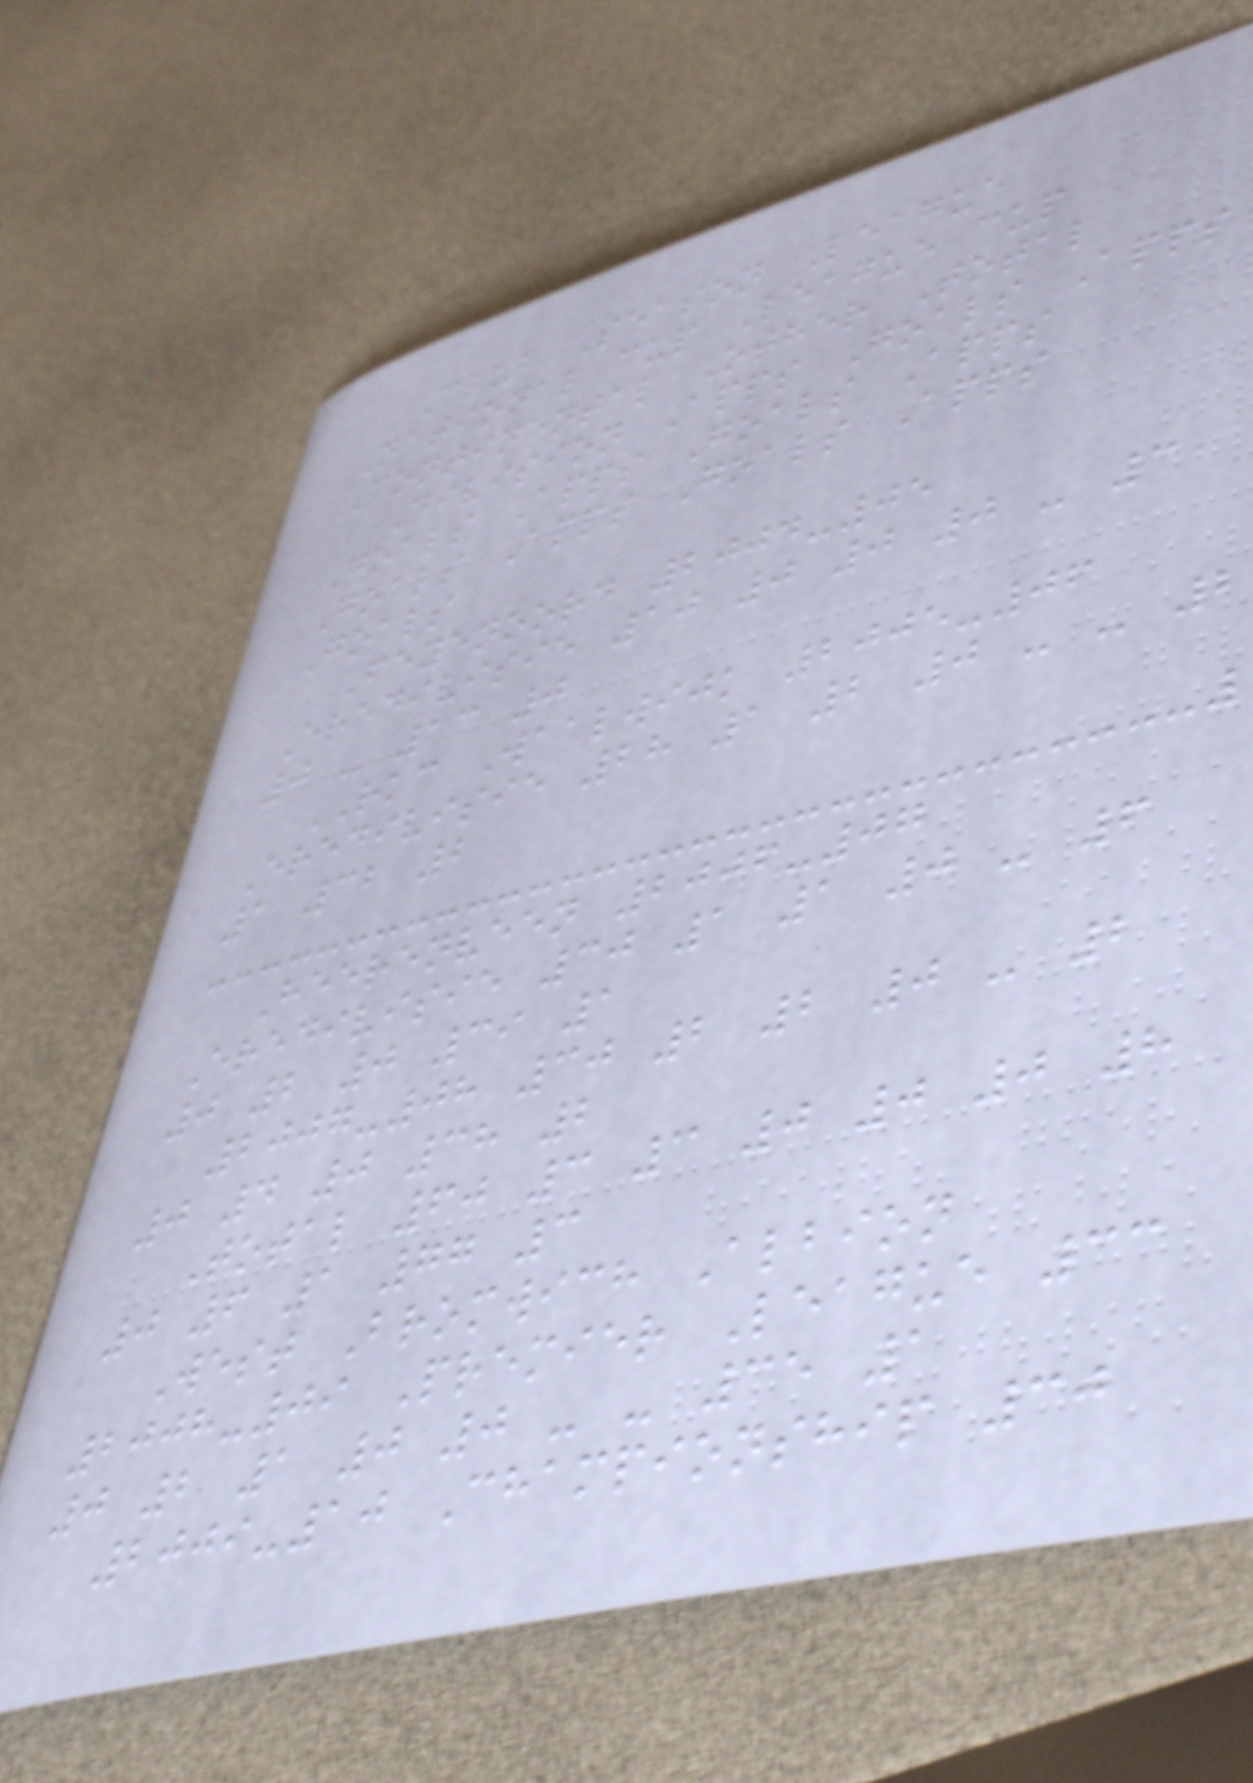Club Season League
National cup League cup
Continental Other Total
Division Apps Goals Apps
Goals Apps Goals Apps
Goals Apps Goals Apps
Goals
Feyenoord 2004-05
Eredivisie 10 0 0 0 - 3
0 - 13 0
RKC Waalwijk 2005-06
Eredivisie 28 1 2 0 - - 2
1 32 2
Heerenveen 2006-07
Eredivisie 30 1 1 0 - 6
0 2 0 39 1
2007-08 30 2 2 0 - 2
0 4 0 38 2
Total 60 3 3 0 0 0 8
0 6 1 77 3
West Bromwich Albion
2008-09 Premier League 33
0 2 1 0 0 - - 35 1
2009-10 Championship 30
